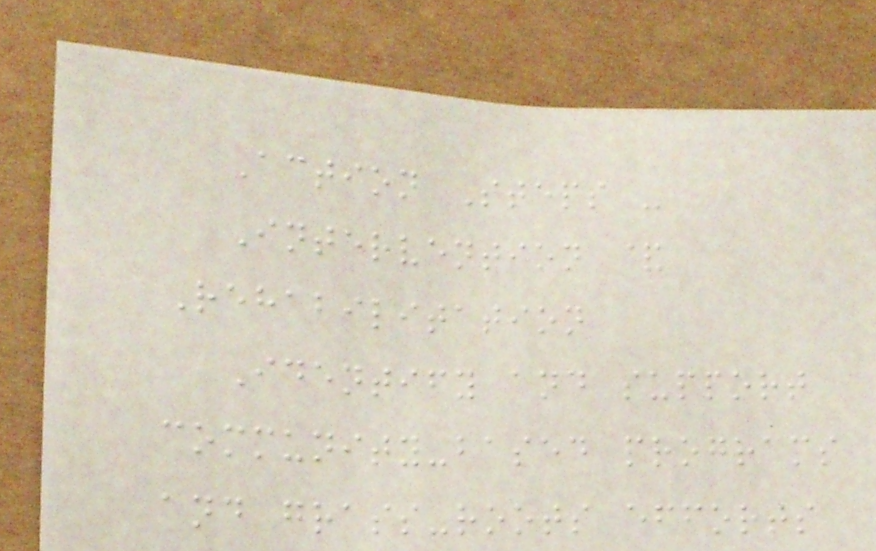Action Steps -
Intervention &
Rehabilitation
Identify and support
community-based programs
and grass-roots efforts
